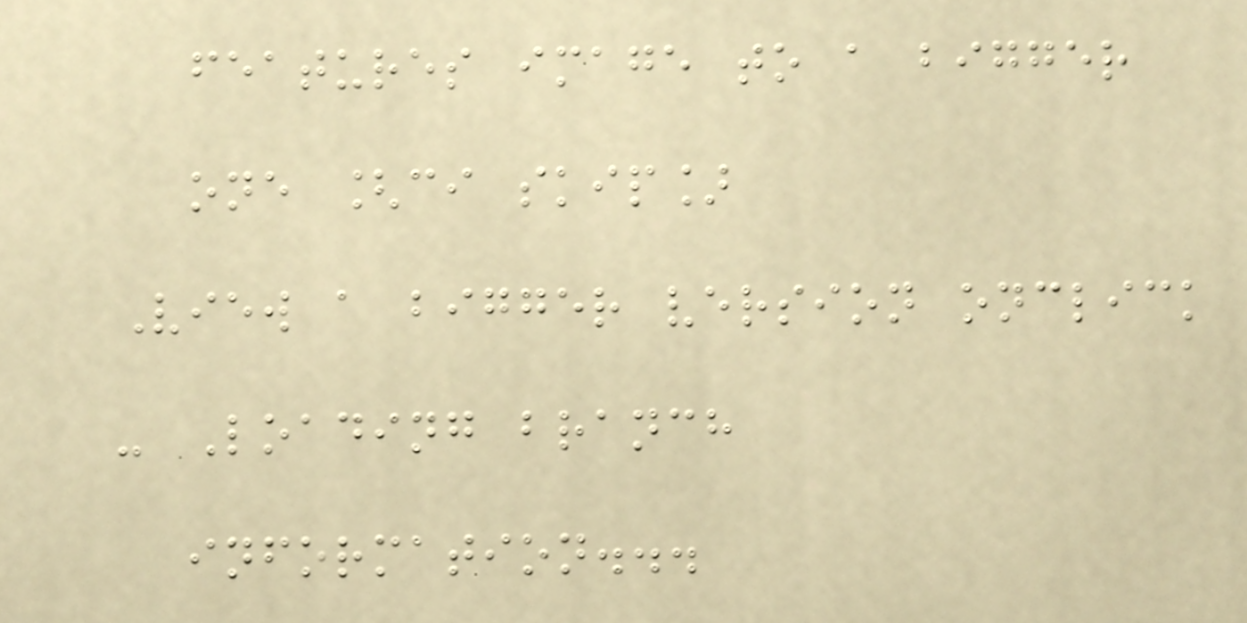features image to a bigger
one [ci skip]
View a bigger version onclick
- Loading branch
information...
